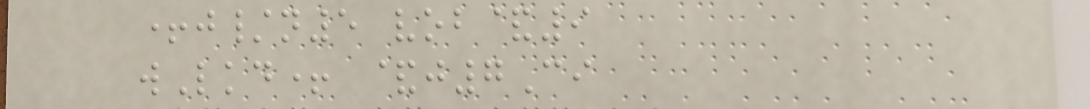+j/n5 vob&9
wLkd+ &j7Ci
